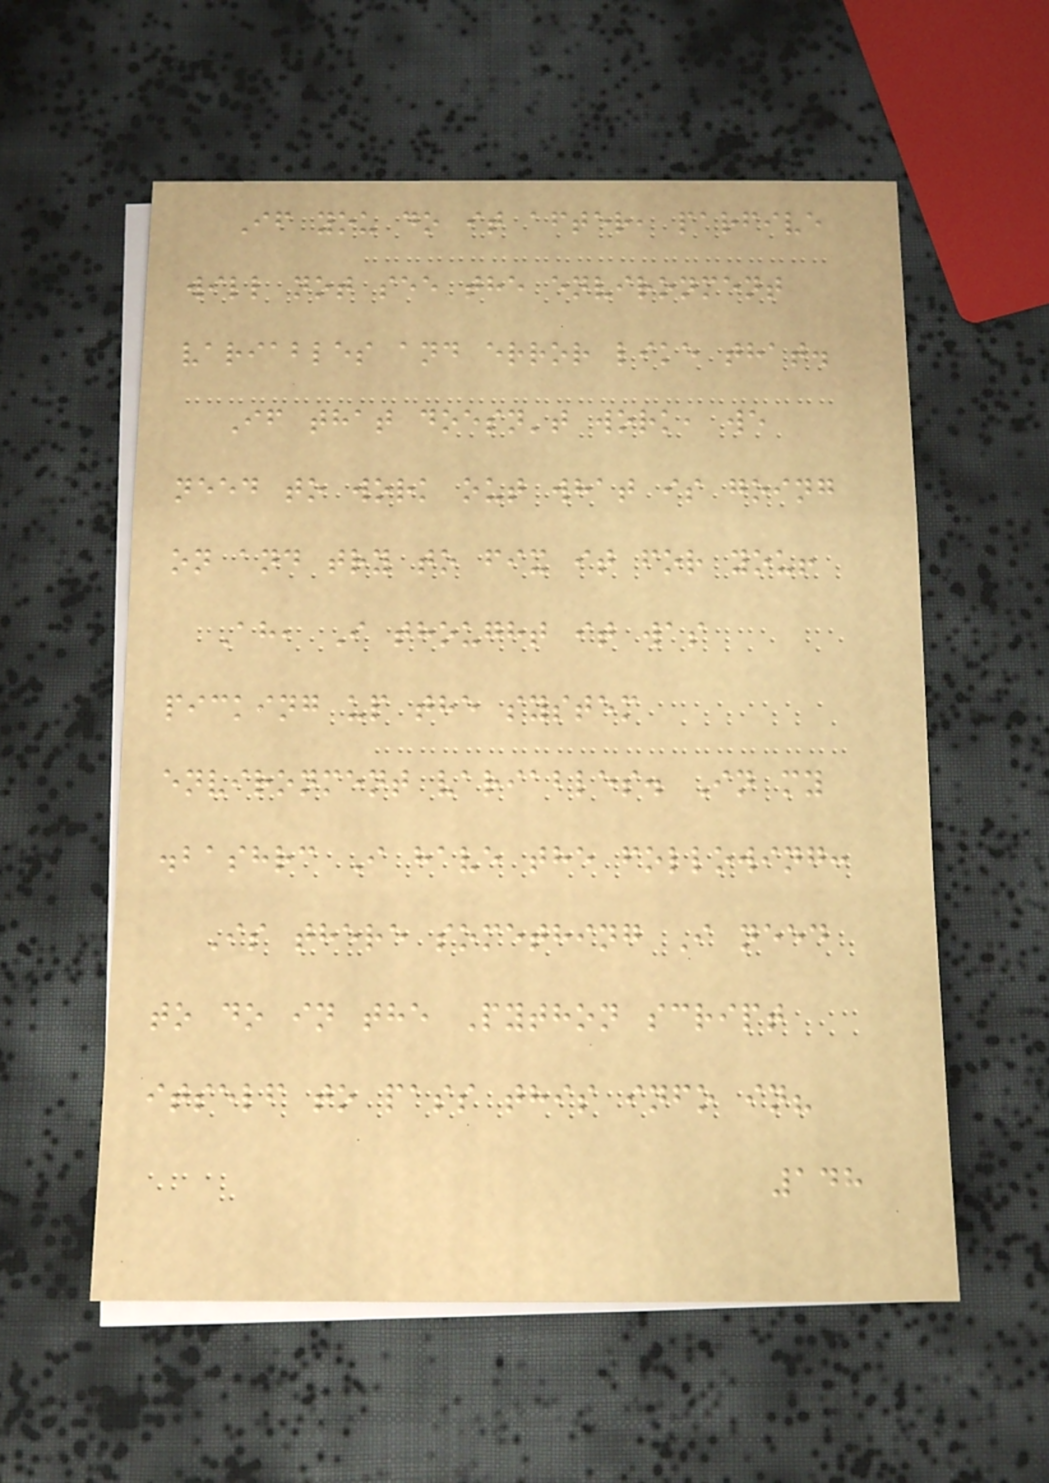If you do it after, parfive
will not see the environment
variables and error like that.
If that doesn't work, we
need to work out what is going
on and try to fix it for you!
Ah, I thought it was
picking up the system
environment variables. In my
.bashrc I have the following:
Is there something I need
to do in the Python script
itself to pass this info in?
148
